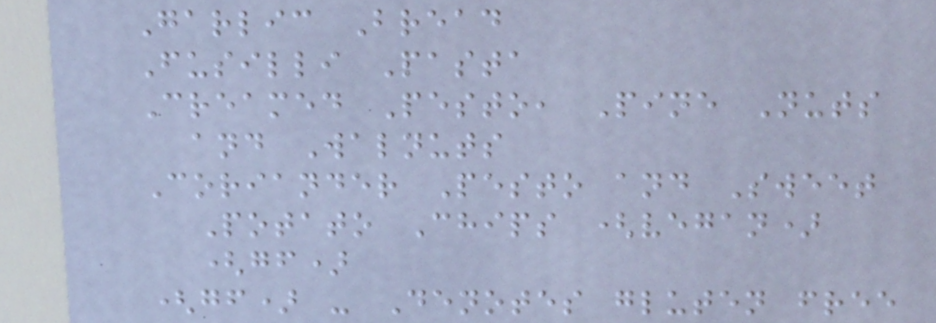Garlic Bread
Fusilli Pasta
Creamed Pesto, Pine Nuts
and Walnuts
Coriander Pesto and Sweet
Potato Chips (vegan)
(gf)
(gf) - Denotes gluten free
